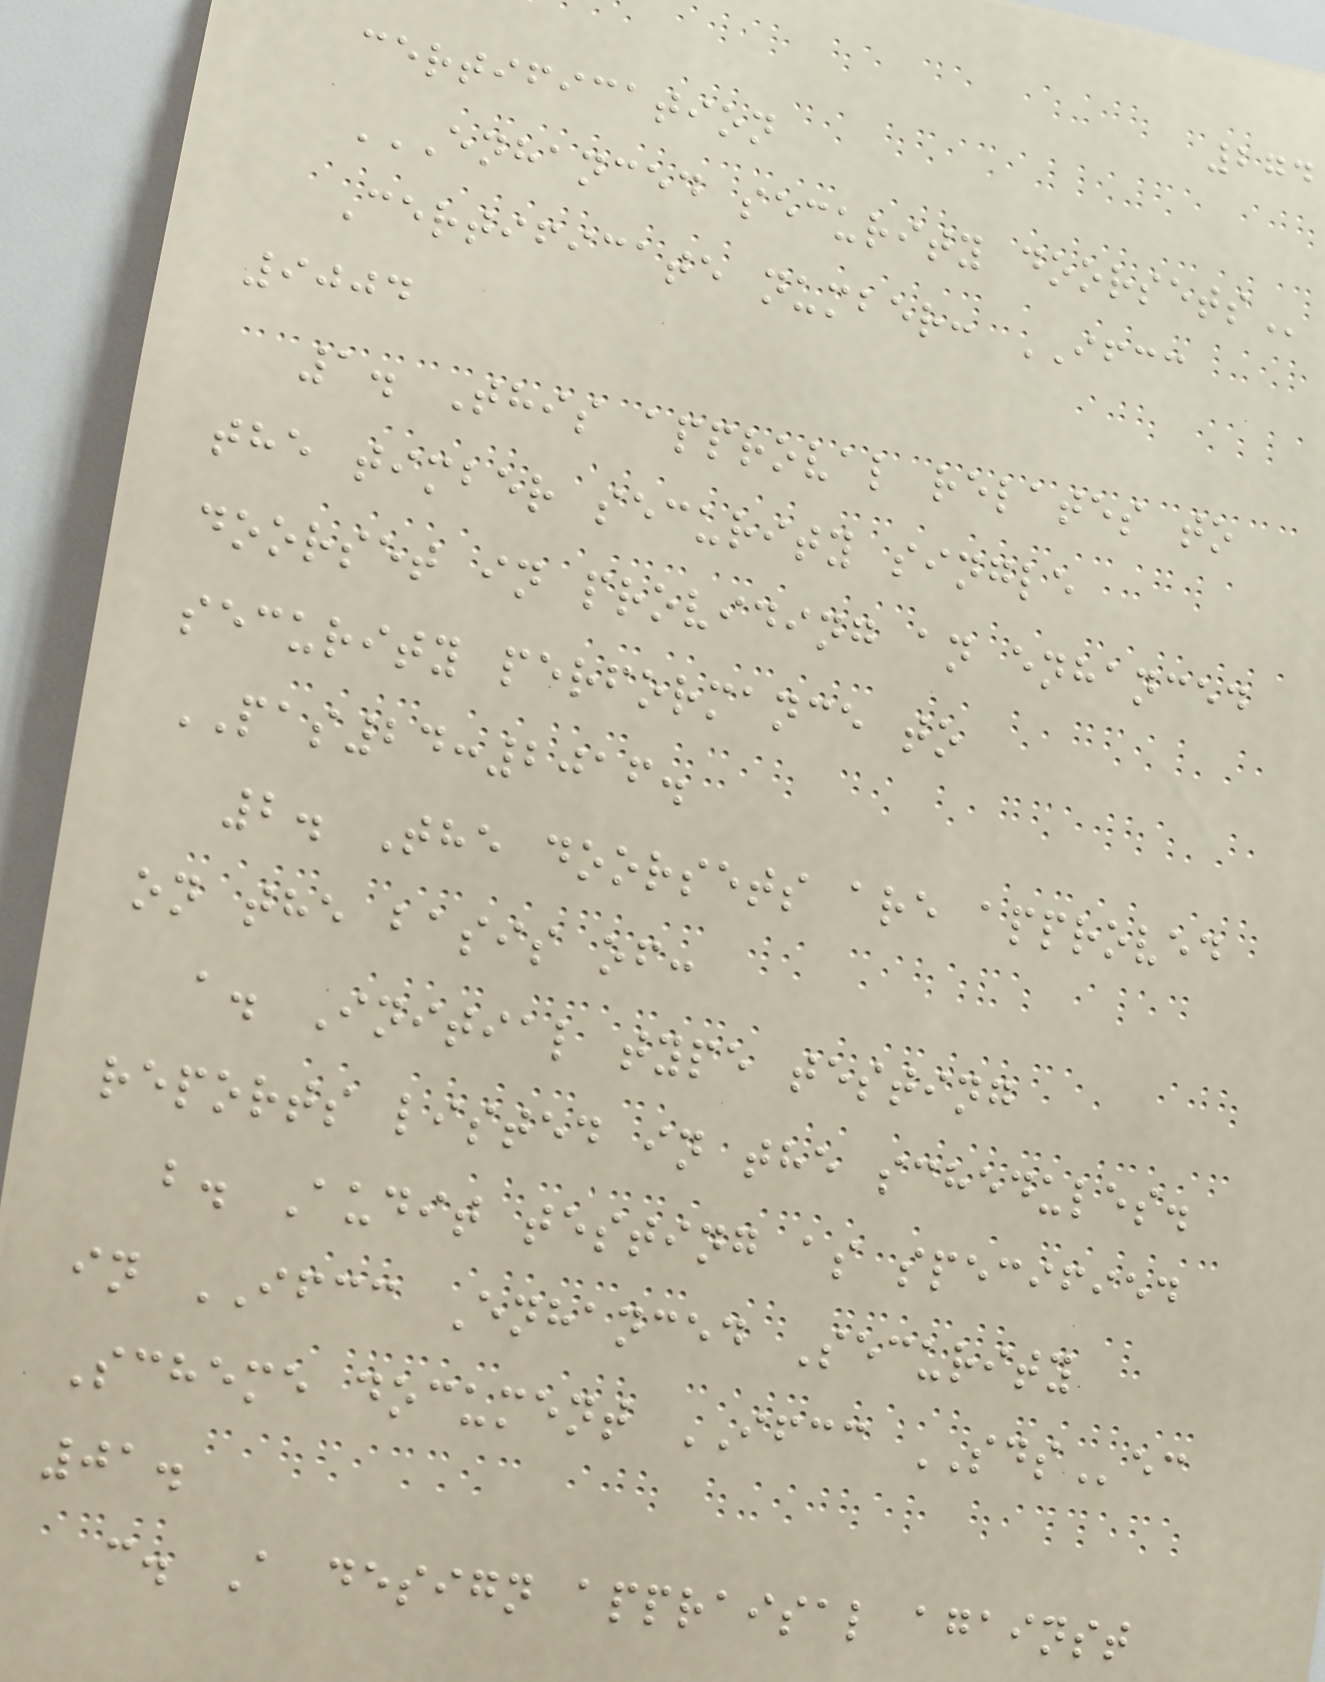274
certification
ENHANCED SECURITY DOORSETS
Certificate number: IFCC
9004
1. This approval relates to
the timber security single
doorset in providing an enhanced
security performance to
PAS24:2016.
2. The doorsets are approved
on the basis of:
a. Initial type testing
reports listed in the schedules.
b. Audit testing as specified
in IFCC Enhanced Security
Scheme document IFCC SDSec
01.
c. A design appraisal against
